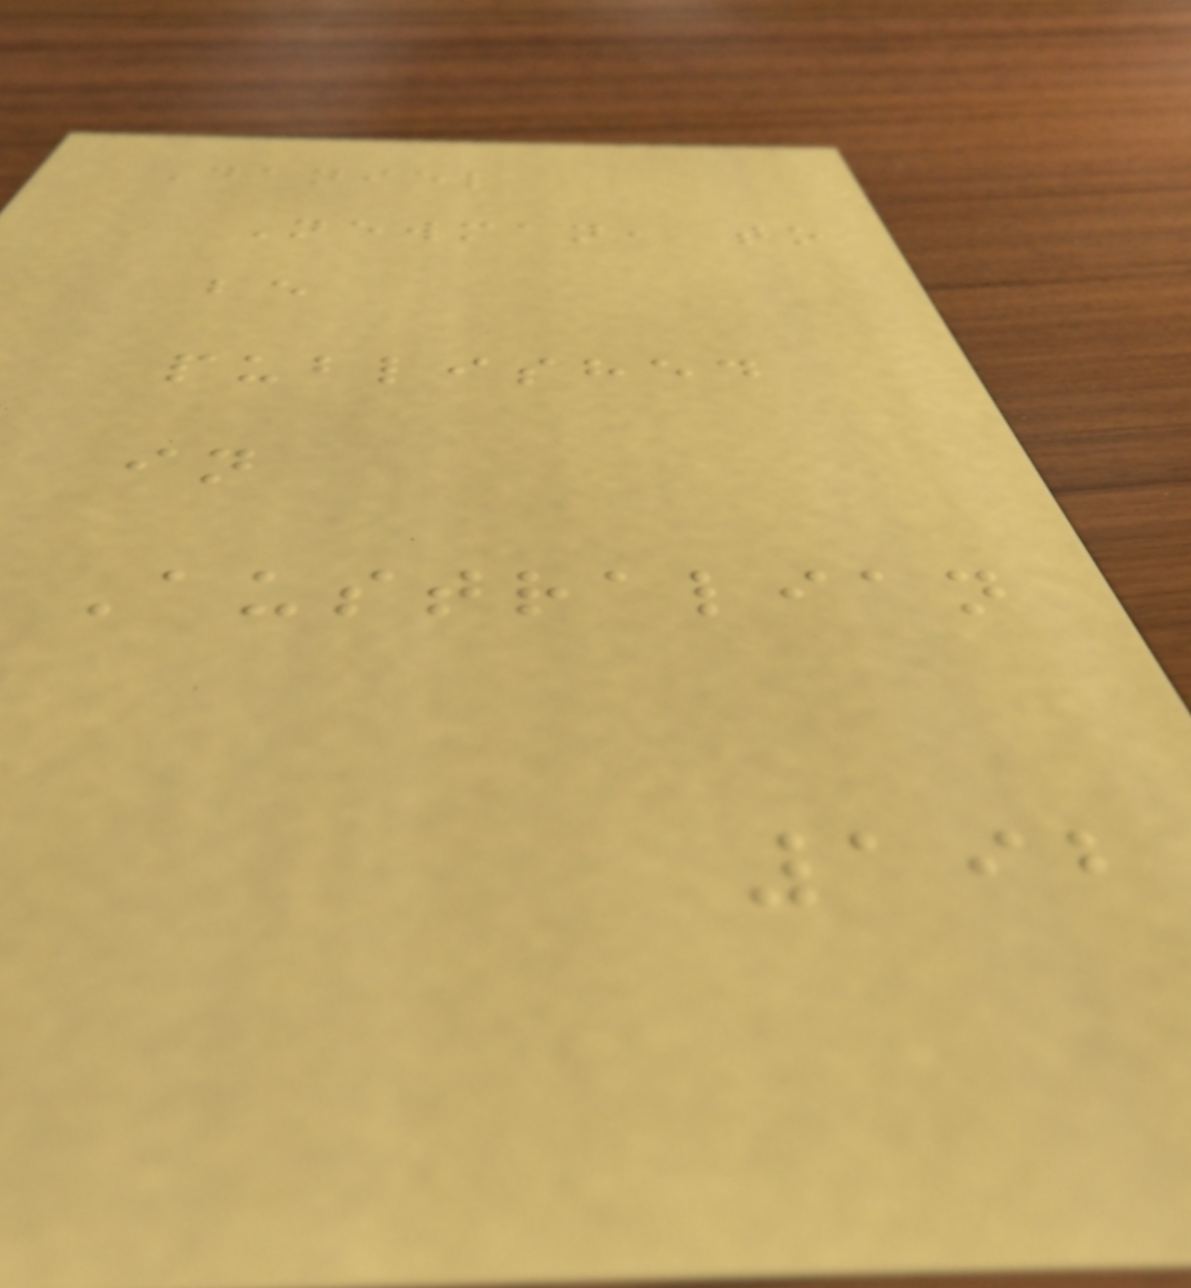Daniel
Newman, to
be
published
in
Australian
192
